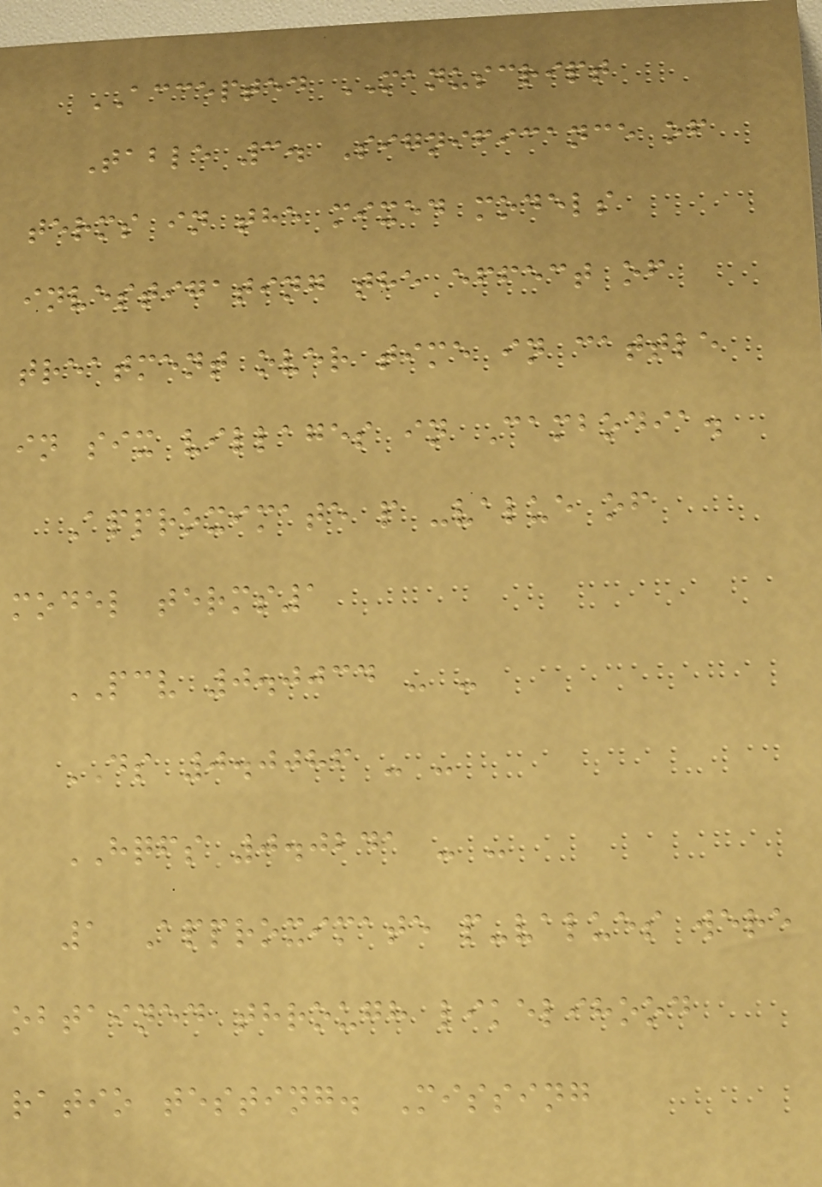ACCEPTED MANUSCRIPT
Table 3. Significance of
terms in the mixed models
investigating the effect of
treatment over time in cattle
in six villages in Cambodia.
Approximate p -value of
model terms1
PCV 0.0034 - -
DS 0.0086 - -
HQFS 0.0241 - -
1 Approximate p-values were
obtained through likelihood
ratio testing. Missing
